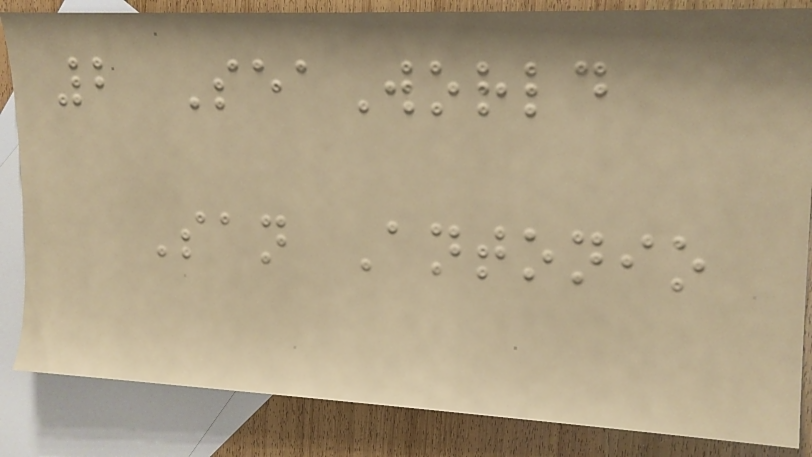2 SeaWorld
San Antonio
